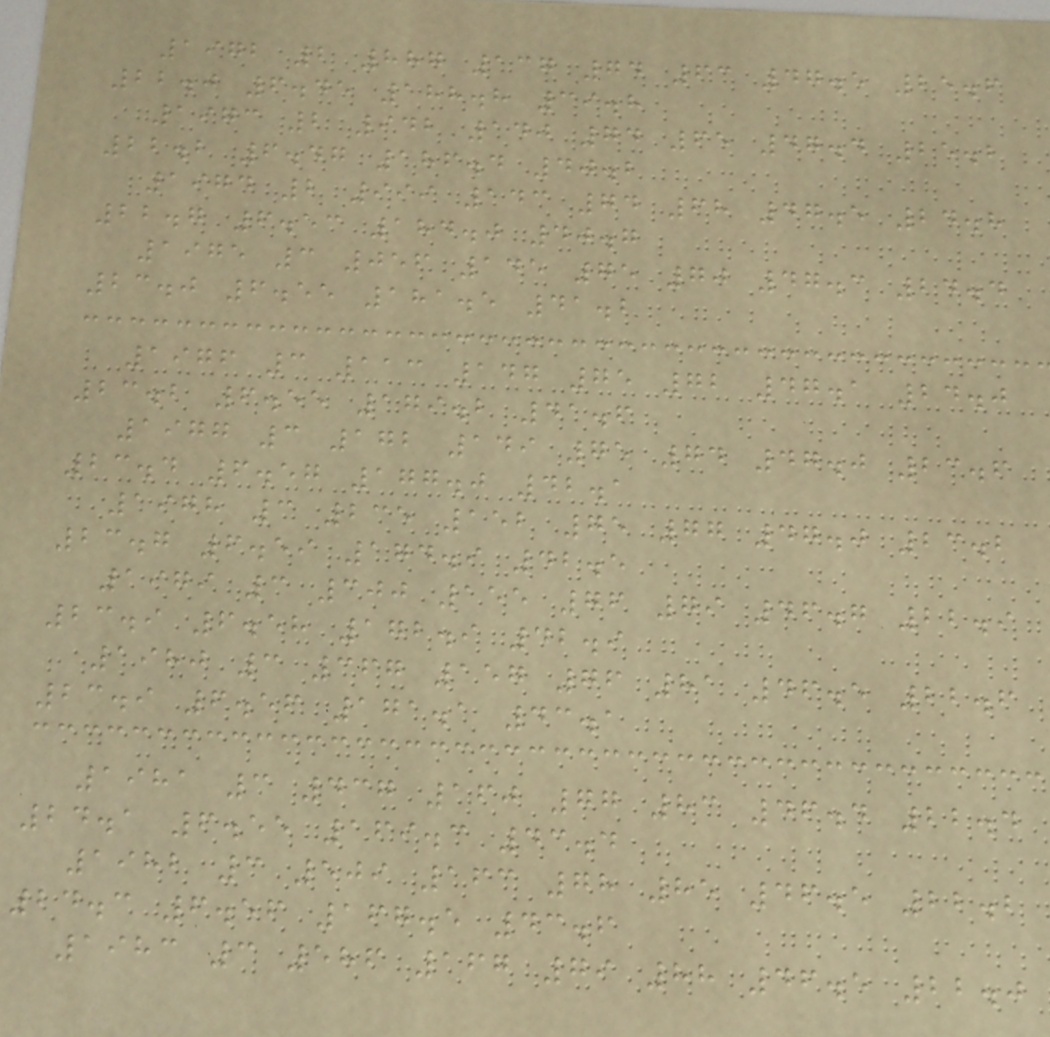1972 2 887 137 74 63 47.5 25.6
22.0 6.45 188.8 39.8
1973 2 942 140 74 65 47.4 25.2
22.2 6.47 186.4 40.2
1974 2 999 143 74 68 47.5 24.8
22.7 6.53 184.0 40.7
1975 3 056 145 75 70 47.3 24.4
23.0 6.55 181.5 41.2
1976 3 113 147 75 72 47.1 24.0
23.2 6.55 179.2 41.6
1977 3 172 149 75 74 47.0 23.6
23.4 6.57 177.0 42.1
1978 3 235 152 75 77 47.0 23.2
23.7 6.59 174.9 42.5
1979 3 300 155 76 79 46.7 22.9
23.9 6.58 172.9 42.9
1980 3 367 157 76 81 46.5 22.6
23.9 6.56 171.1 43.1
1981 3 437 160 77 83 46.4 22.4
24.1 6.55 169.3 43.4
1982 3 509 163 78 85 46.5 22.2
24.3 6.56 167.5 43.6
1983 3 586 167 79 88 46.5 22.0
